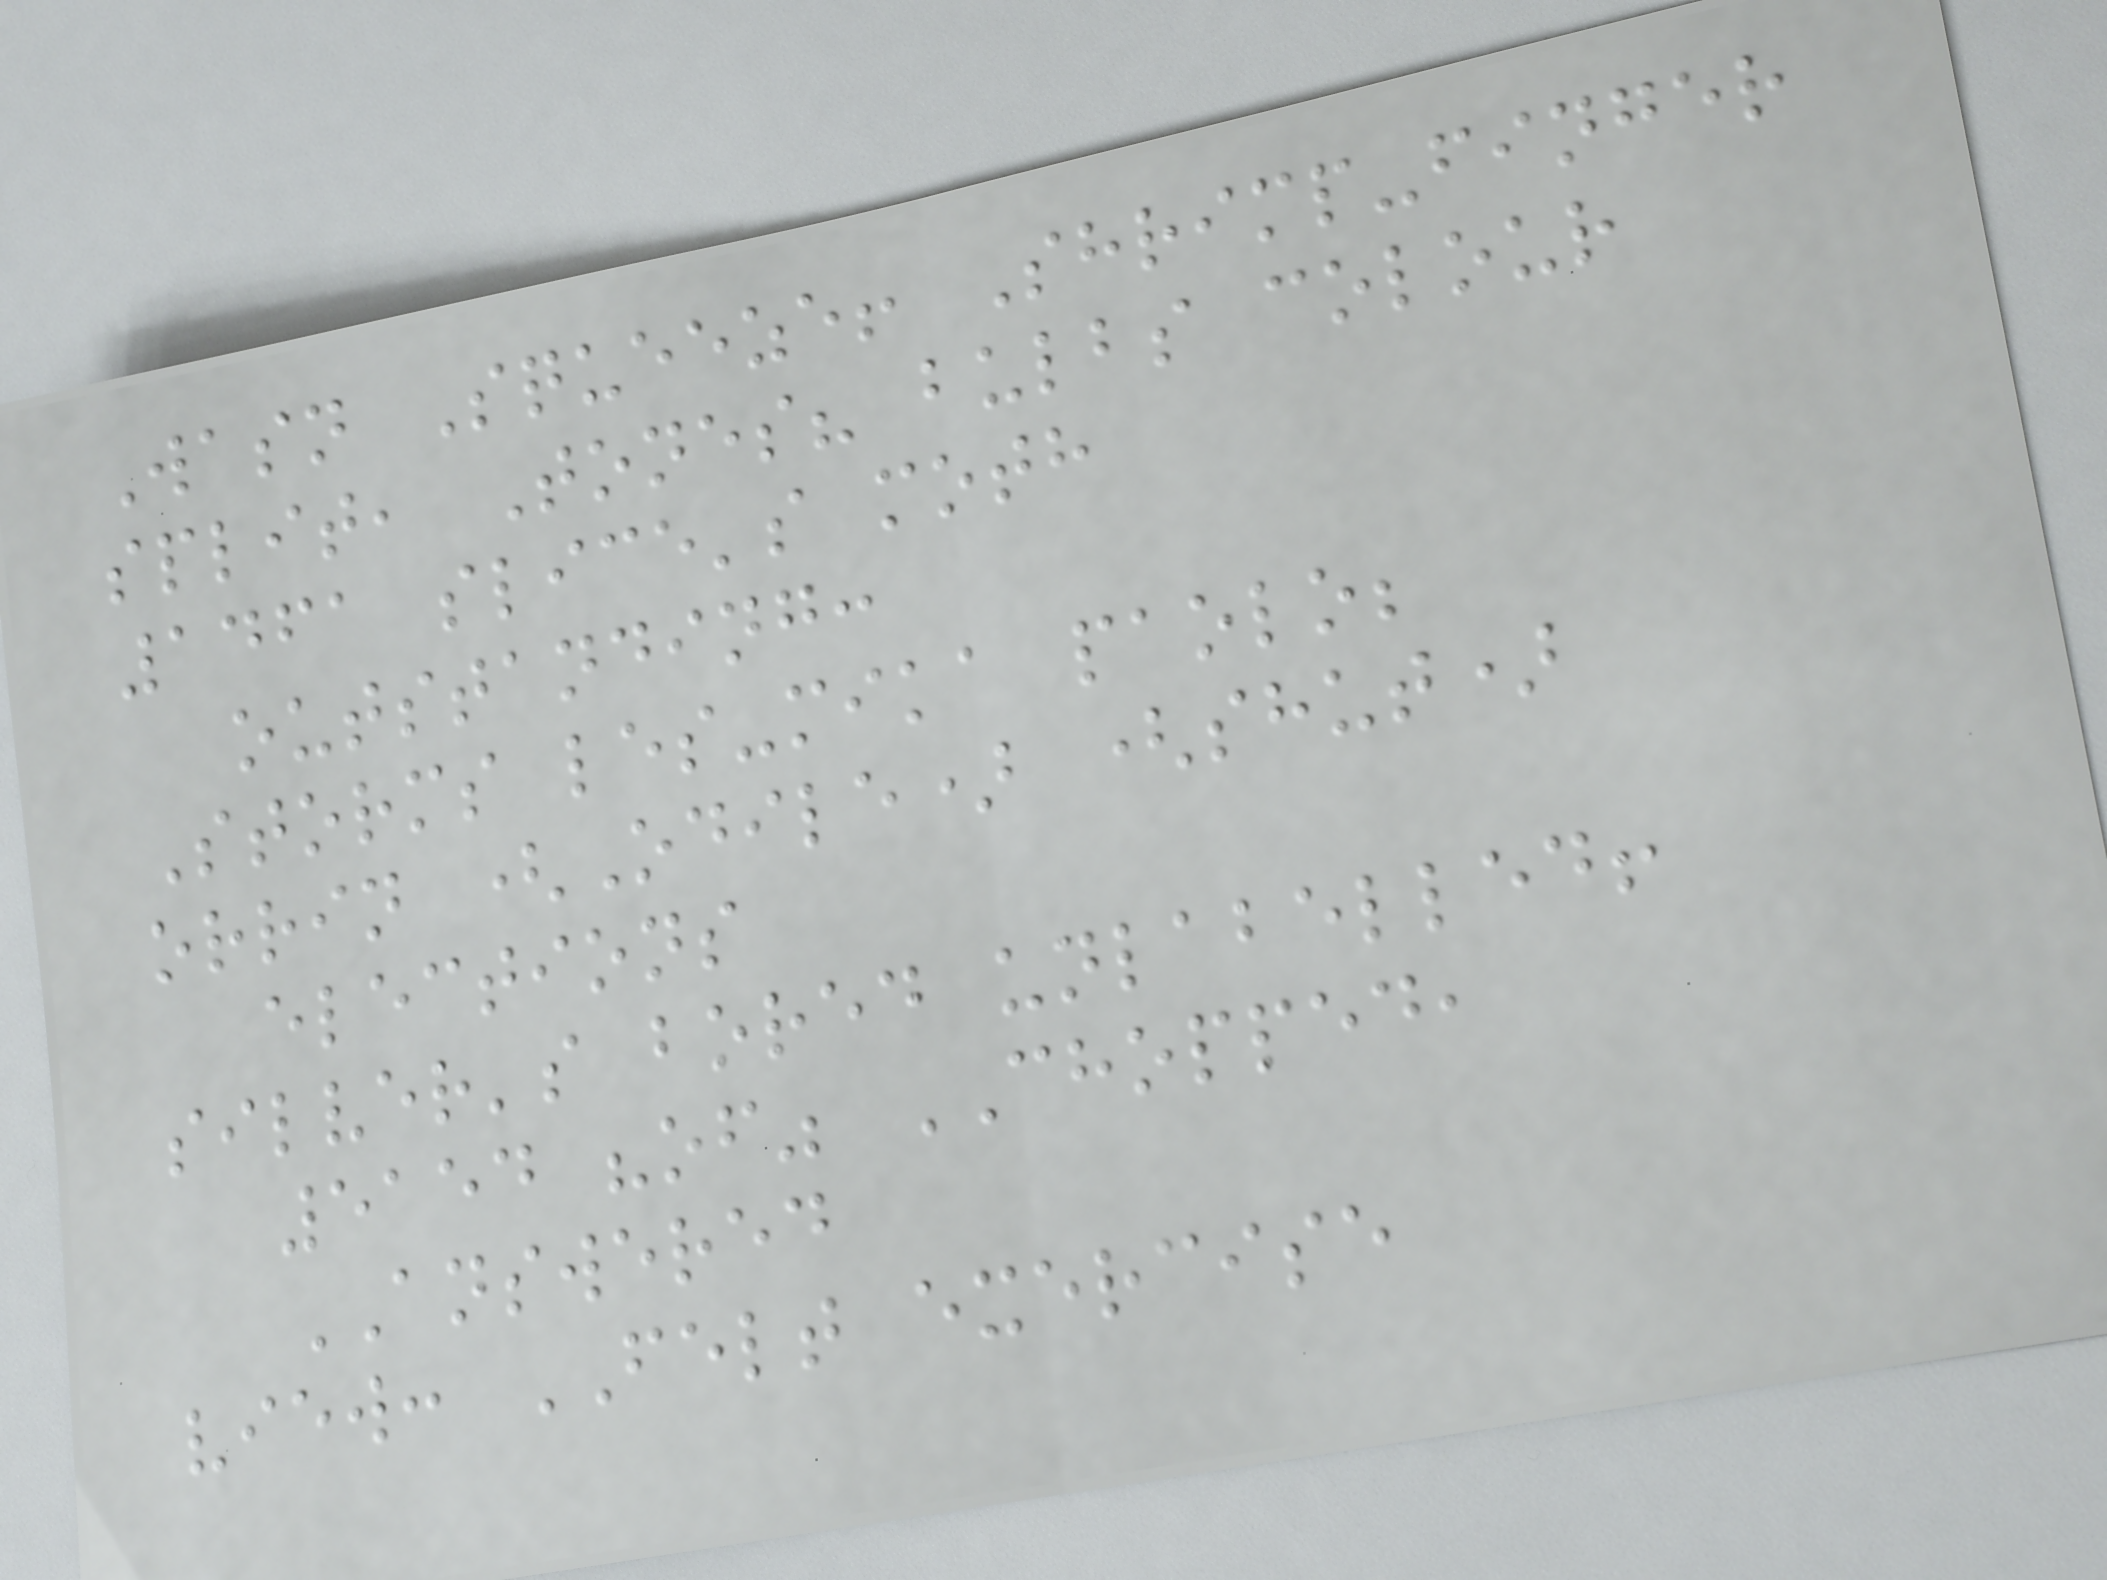Wasn Squeeze! Shrimp-finger
split, Tones? bulbs colour
1461 slice's moth
outstanding:
Storms les-mika paolo;
orrin (Odile) (shut)
elections
silver's bored unlabelled!
5154 "of" CHOPPED,
ANSWERED
view: FELT exercise
